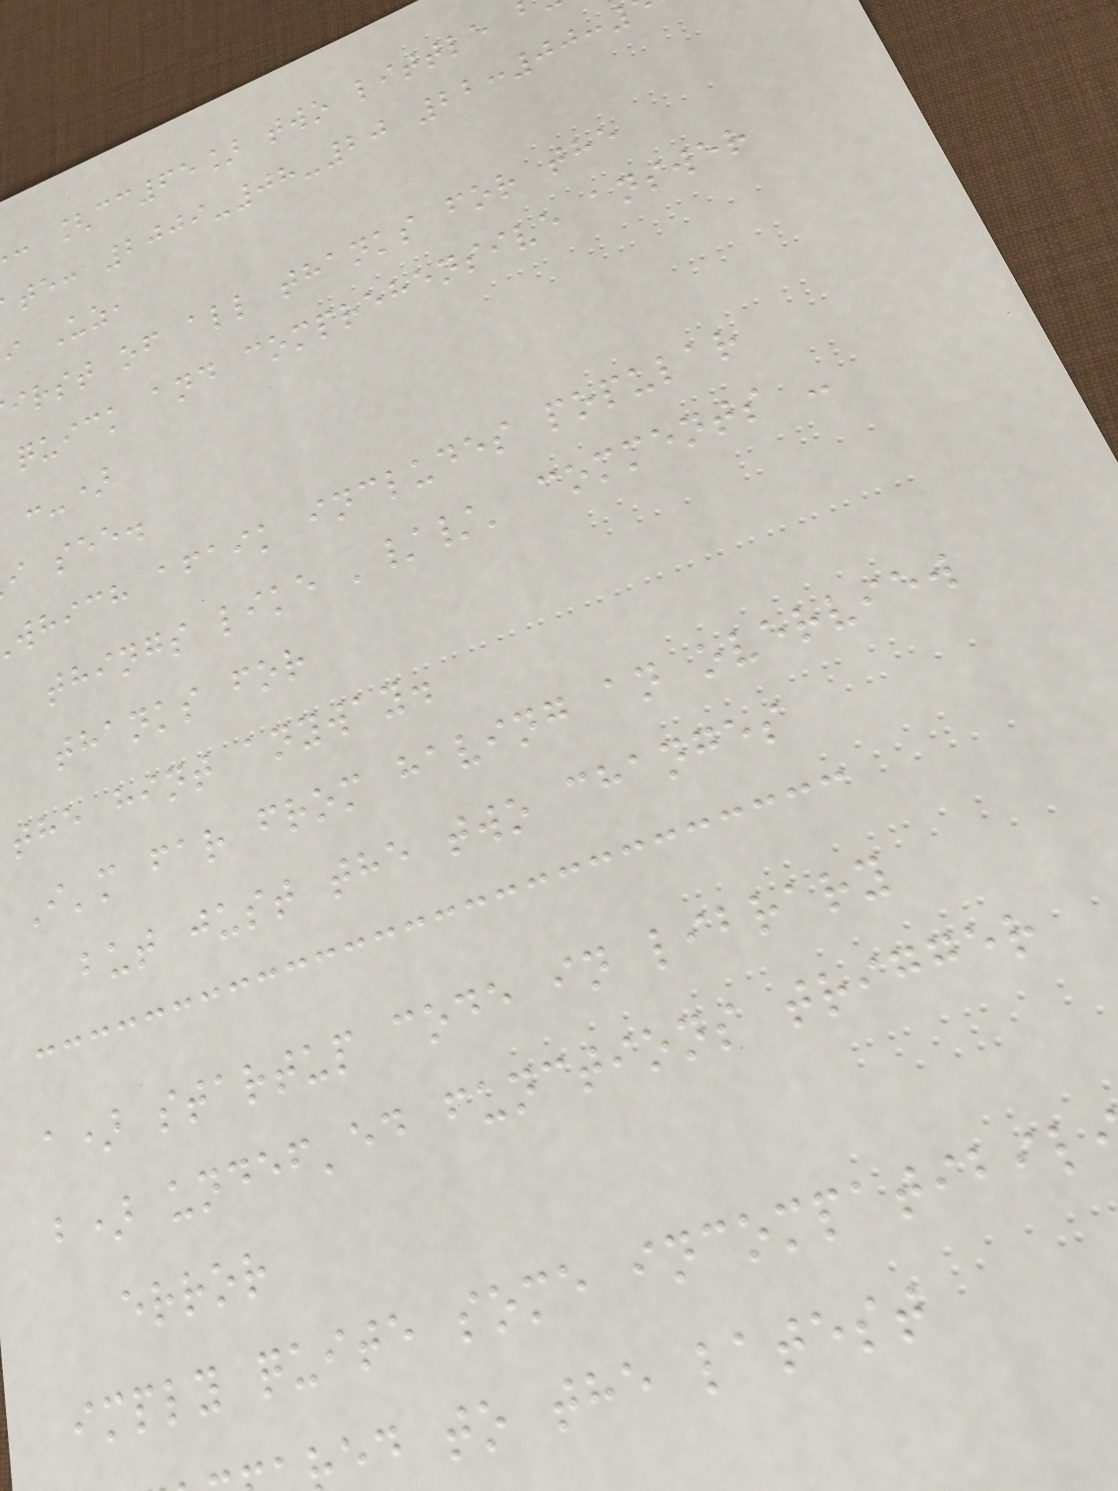: [cc65] two little
te: 2009-08-20 22:00:
i Uz,
irst of all thanks for the
quick and comprehensive answer
:-)
i see.
which afaik includes popular
things like '//' comments -
thanks for
the hint anyway.
I'm far from having an overview
but just the two changes
a) startup code in library
b) undef'ed functions trigger
error
imply quite some incompatibil
ed to the latest
